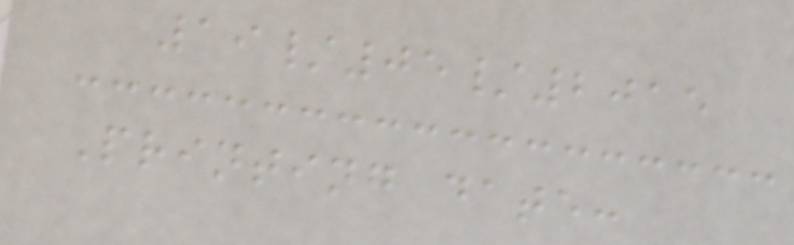19/05/2015
Printing date:
